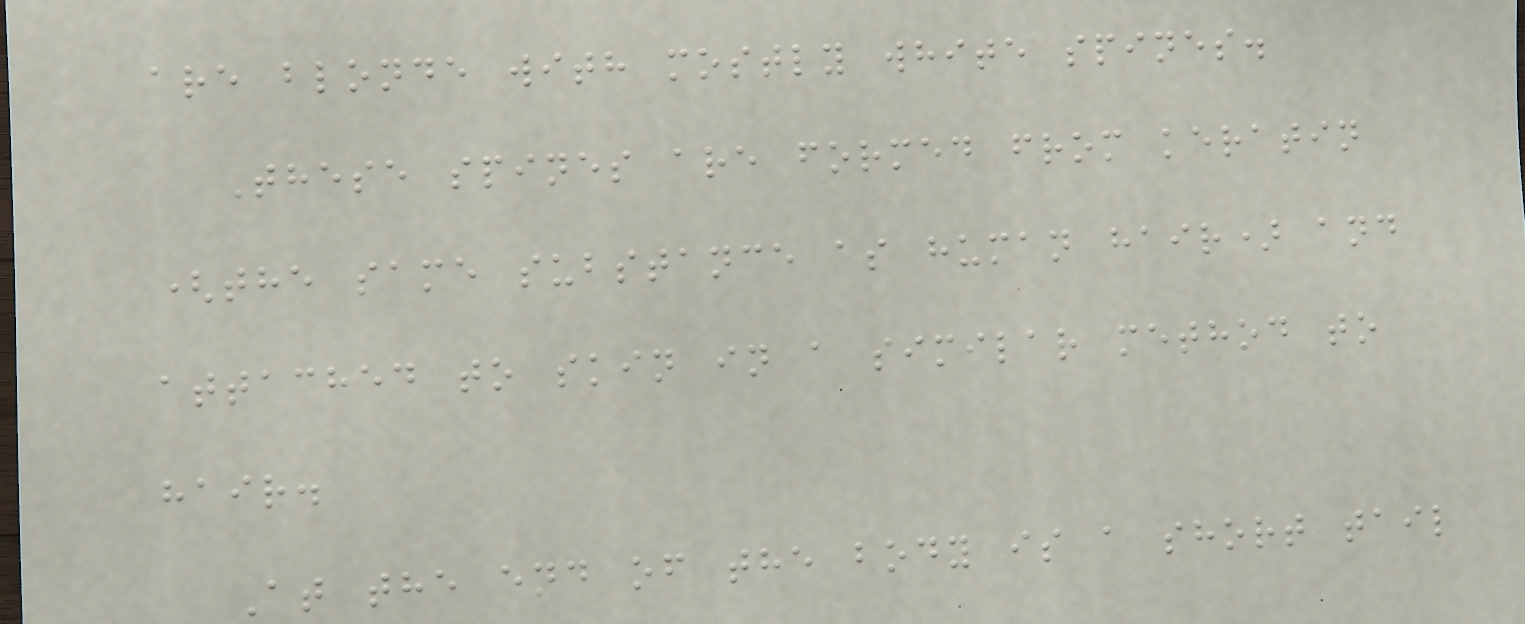are blonde with mostly white spines.
These spines are formed from keratin
(the same substance as human hair) and
attached to skin in a similar method to
hair.
At the end of the body is a short tail
